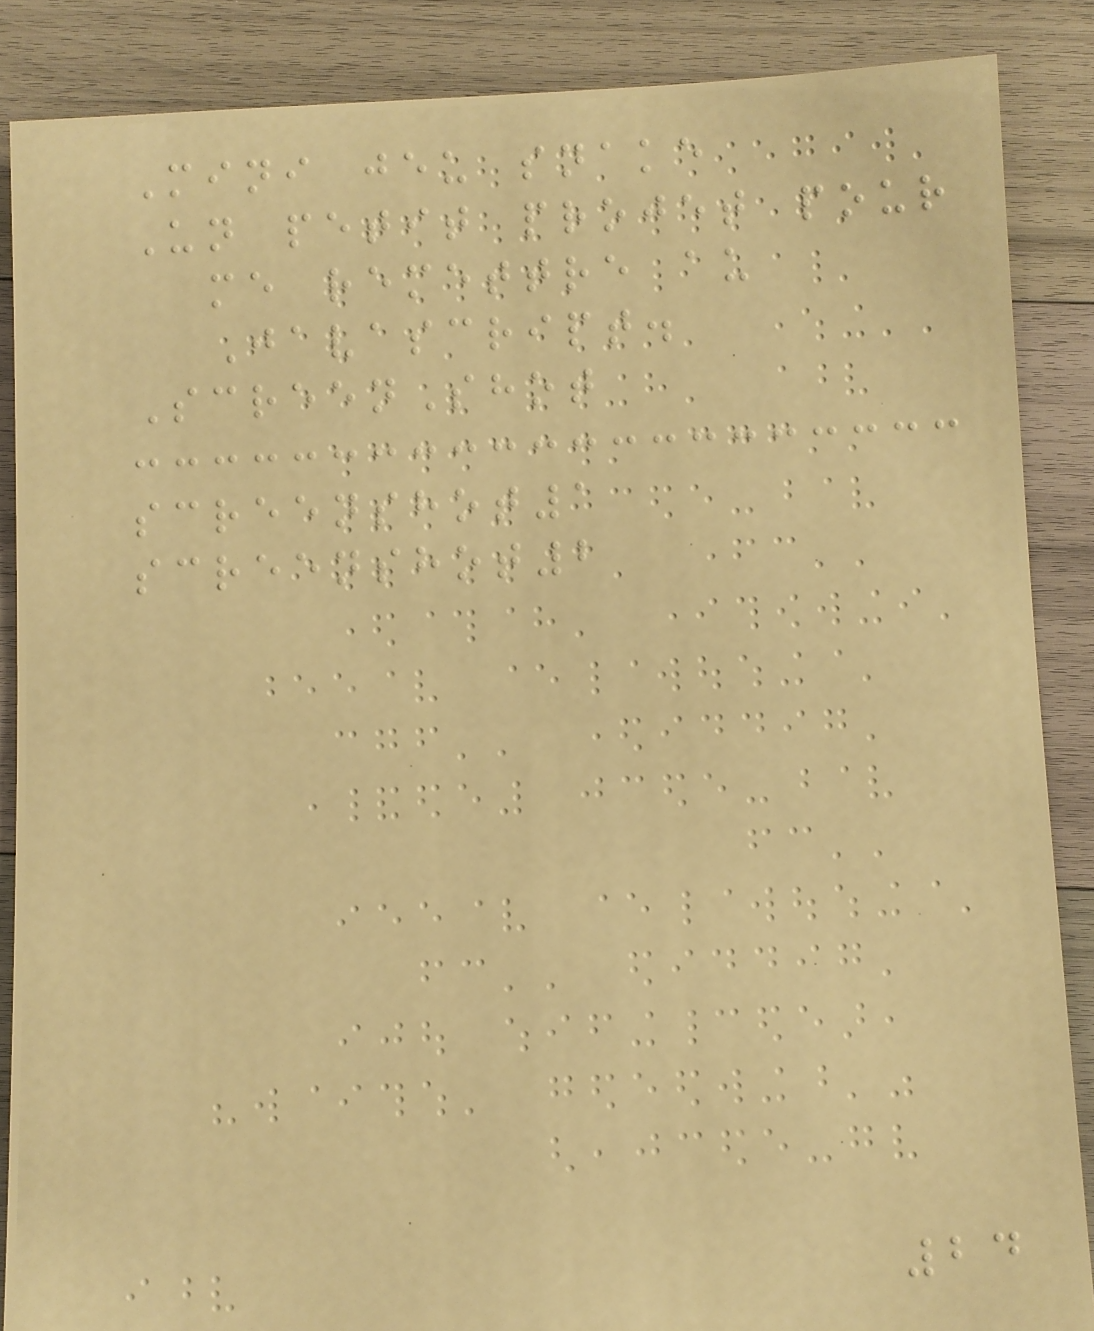Mini jeu snake
Un petit projet pour
me remettre au
Javascript.
ScreenShot
screenshot1
screenshot2
24
